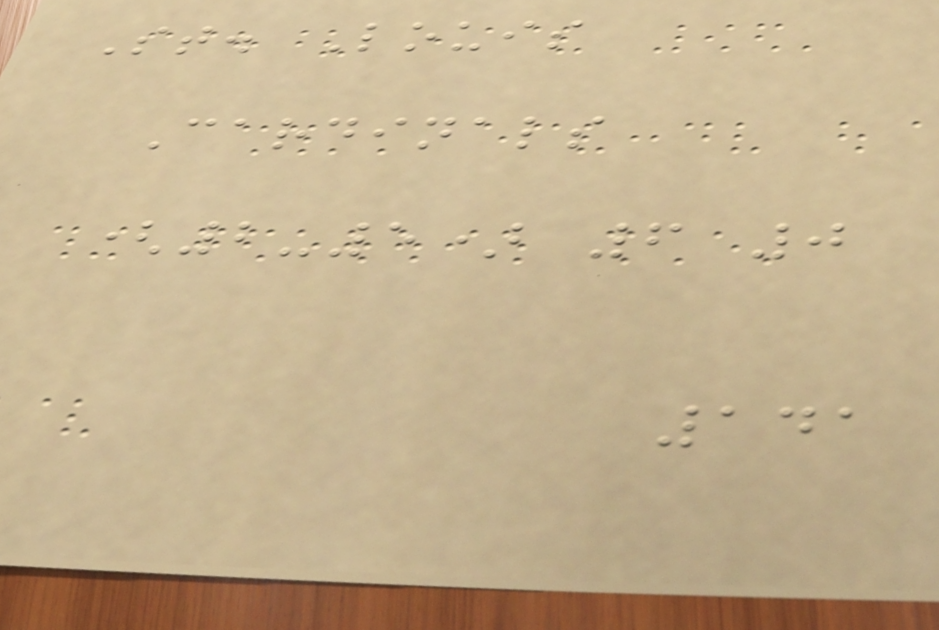St. Louis
Cardinals
(2-5) 6 0
141
